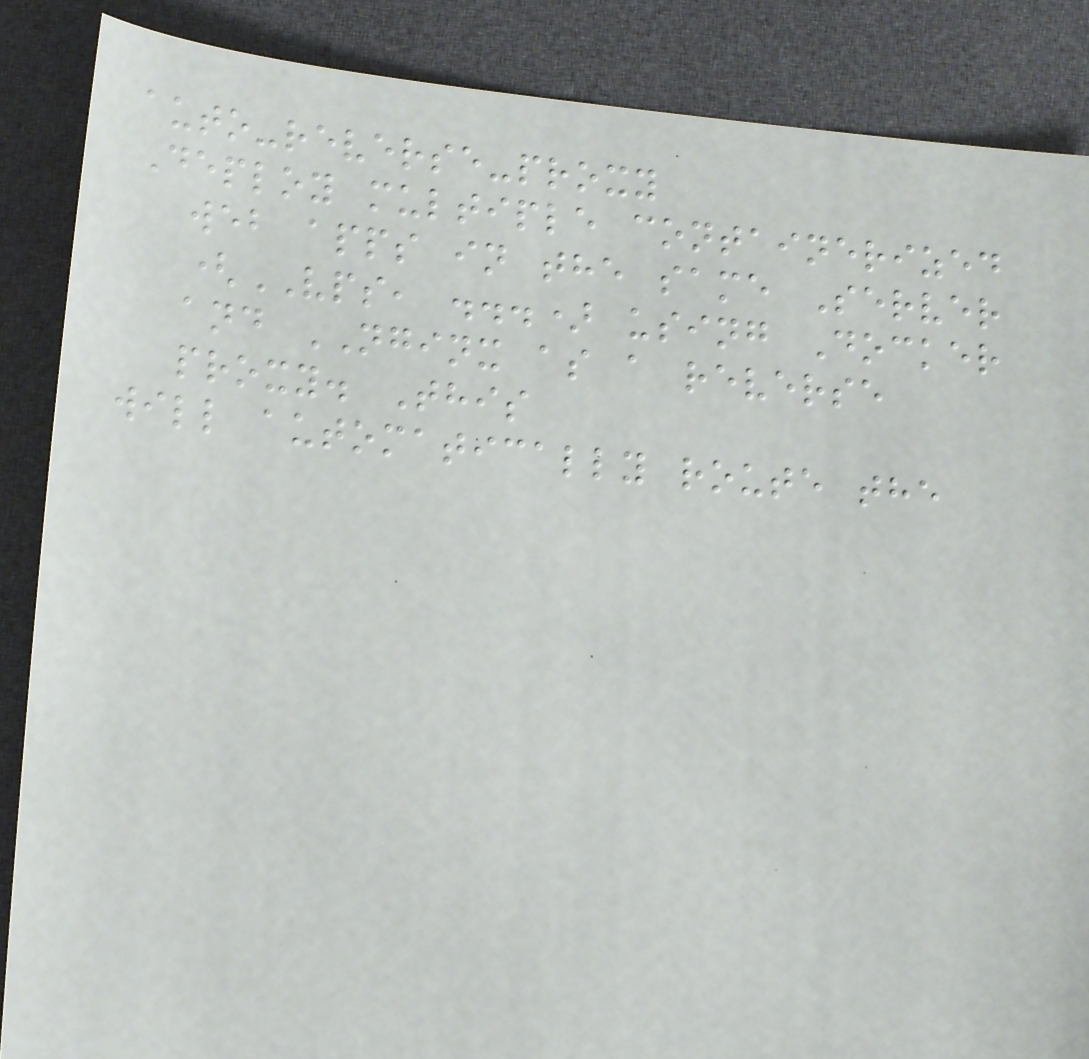auto-reverse-proxy
Deploy multiple containerized
web apps in the same Server
(VPS, ...) using Docker
and NGINX as a reverse
proxy. This
will automatically route the
